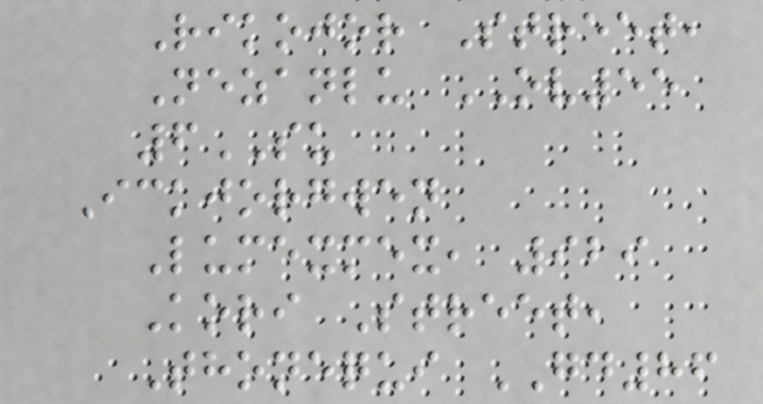Rikojor Street,
Nezanlu OV55
6SU
Ickjorgwen
Lumexmex, 929
Kori Street,
Thonequi GD86
